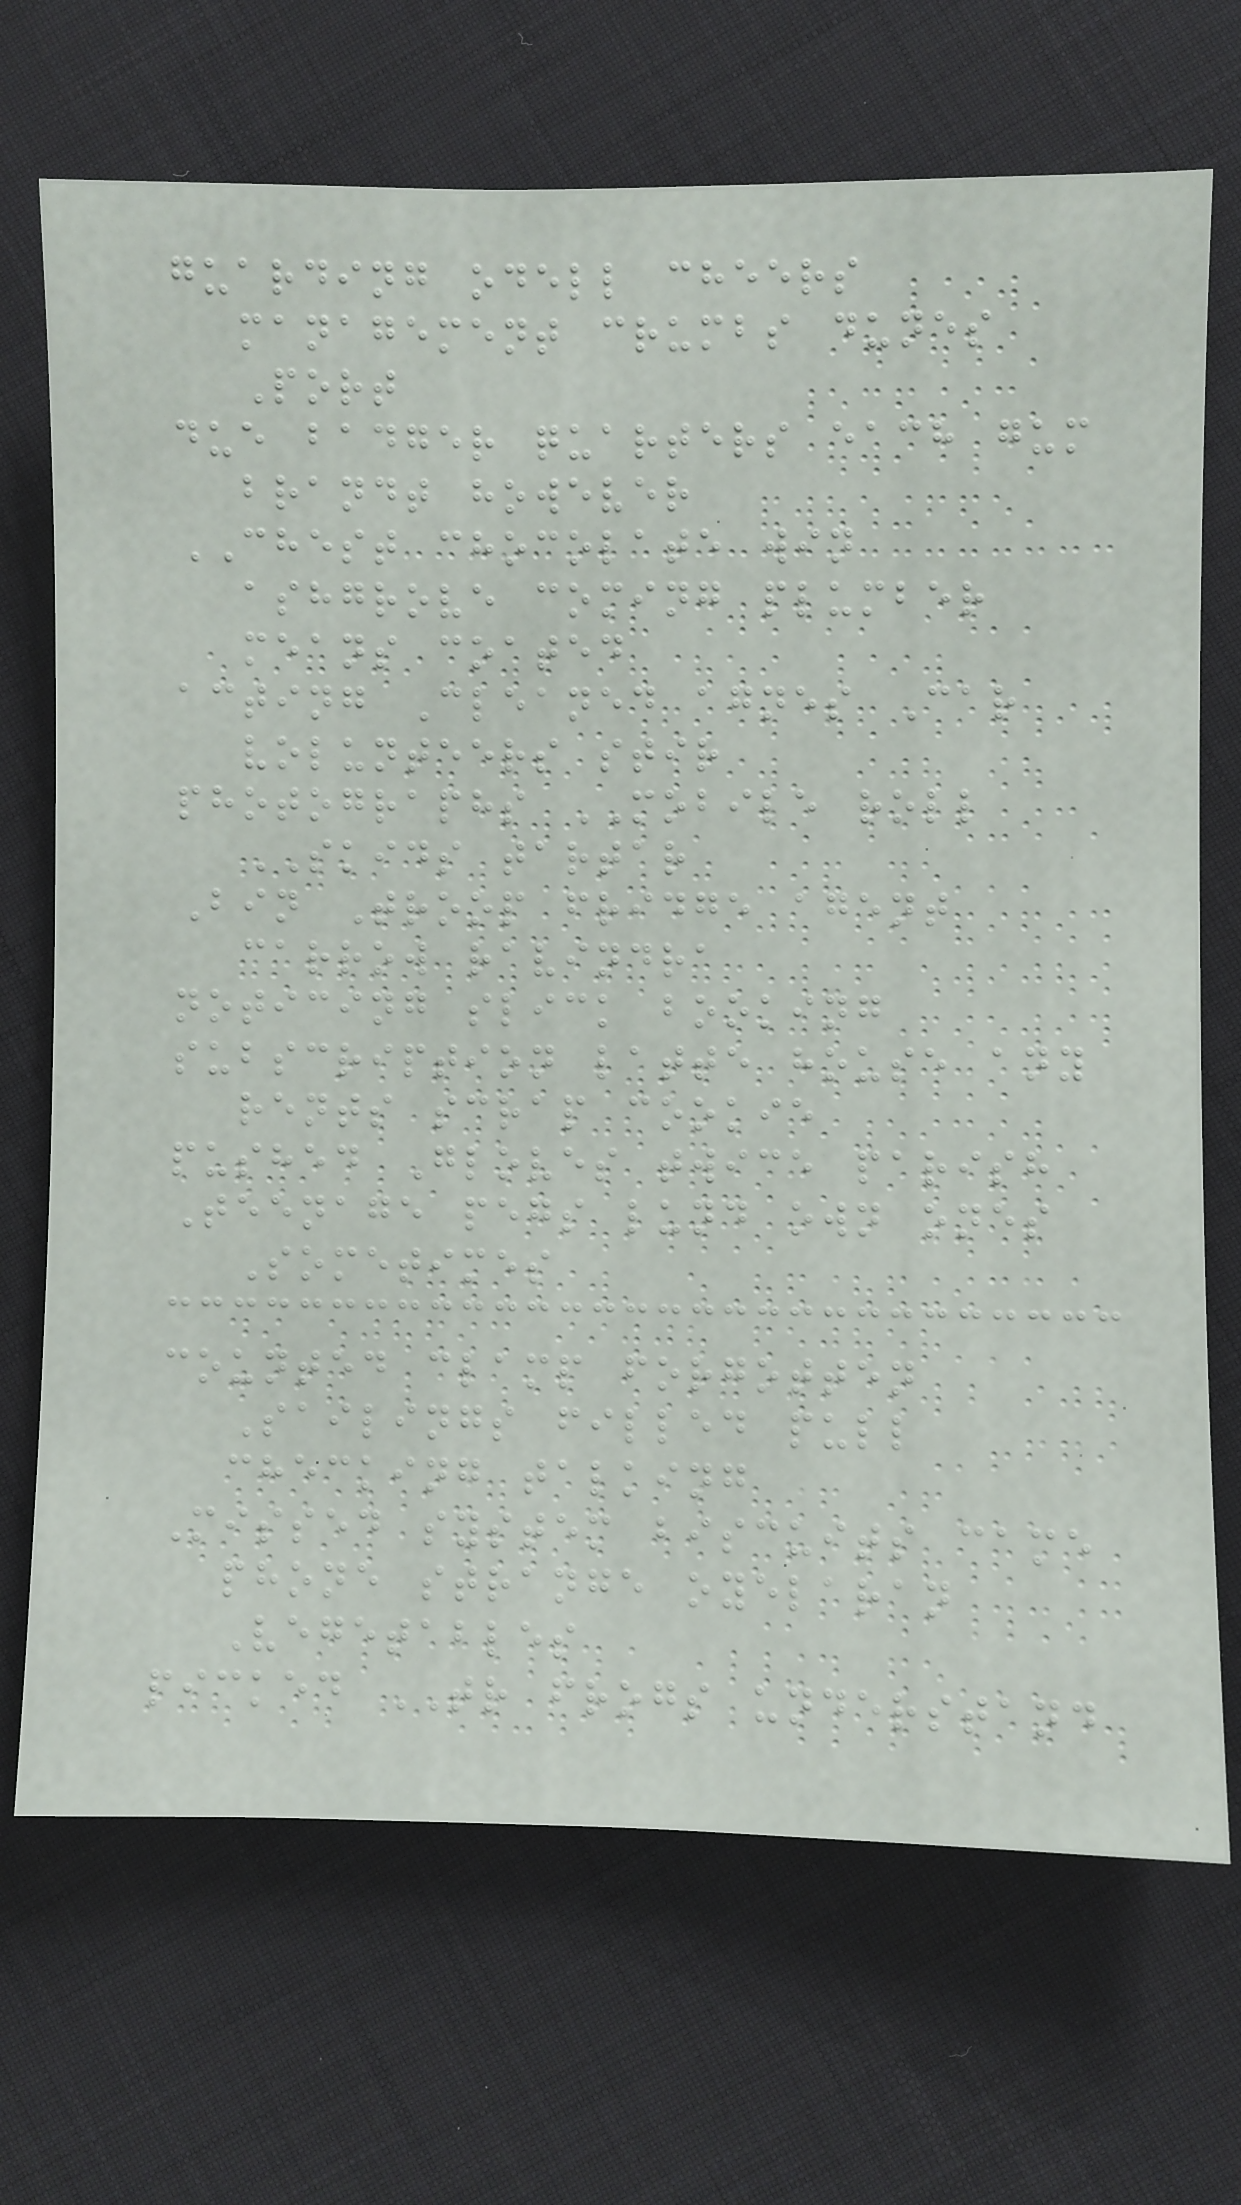guarding odell cheers
management crumbs dunes
Port
due badger quarters each gum
brandt however
CHEST chocolate win
ashgrove coming plumber
means coated
acting Cleaned agnes Car
volunteers stir
photographs MOBILE roll
SKIDS tartar
Bin Troop fridge agent
carrow ravindra
noticing slick booking
subscription latte house any
rents scrap cookie
pushed Gloves twice parish
Teenage pegs lund own ones
Sometimes
counted clamp forgotten
Sailings filled pull
checking talking
Missed system biscuits came
phone strange oyelaran
Vegetables
picked TR frogs understand
